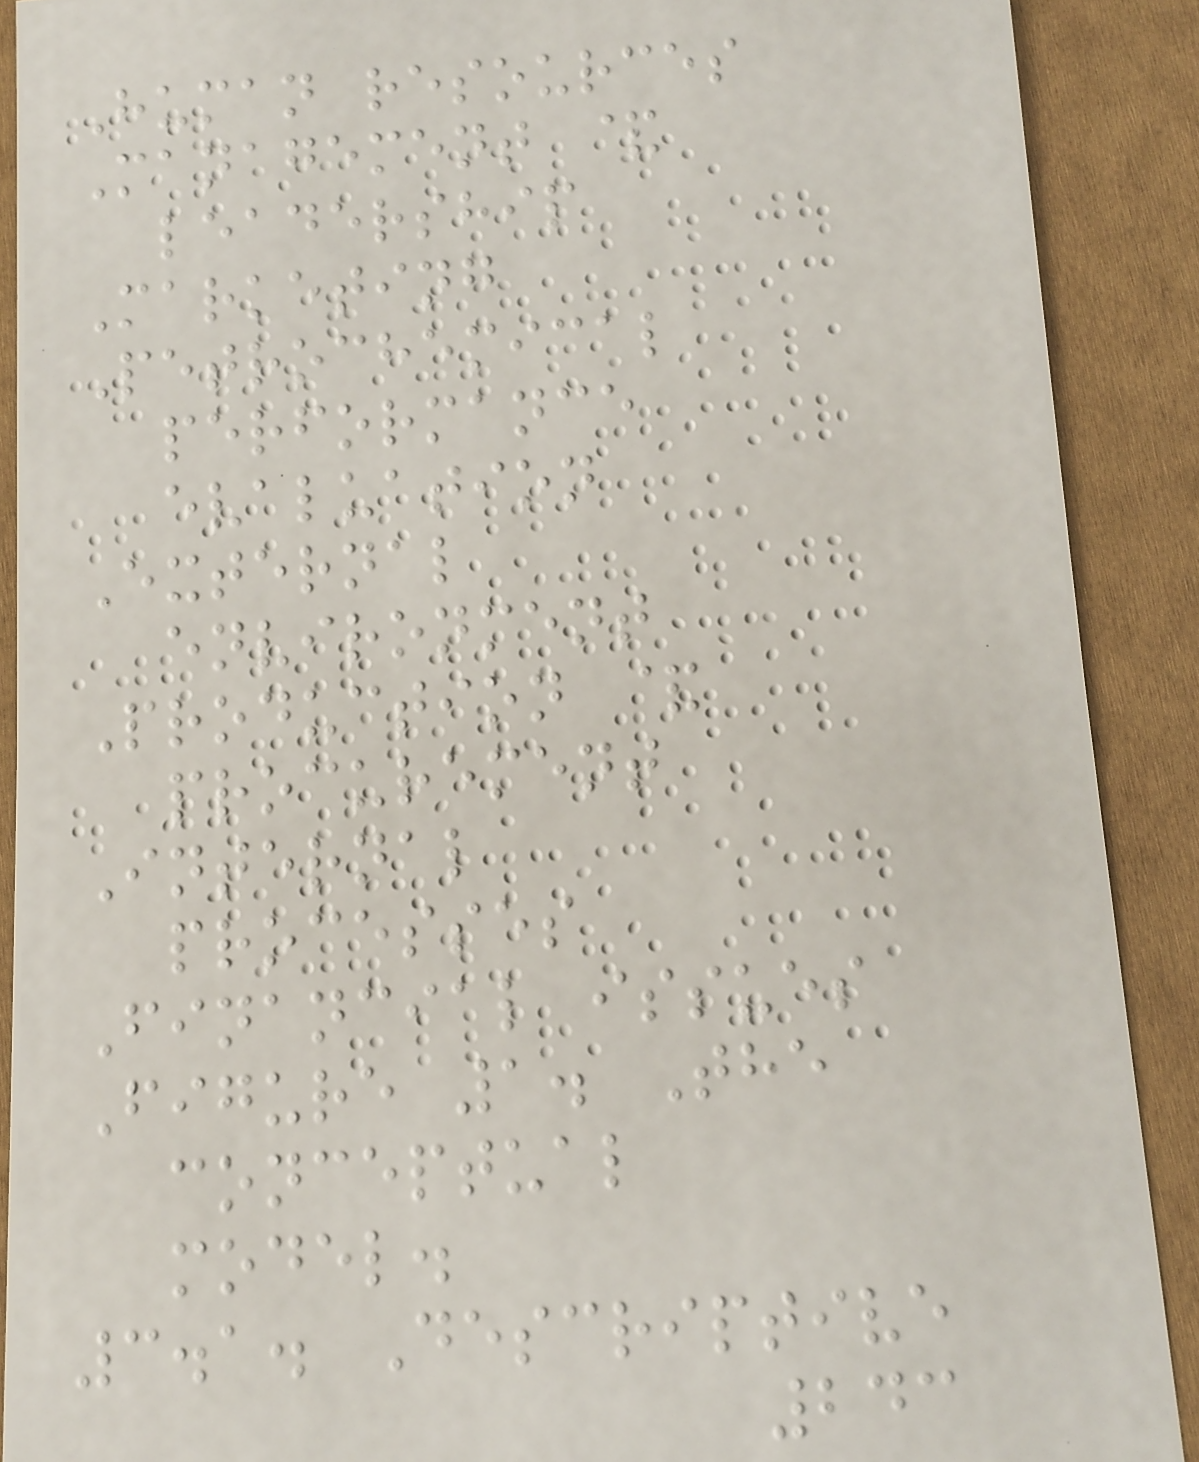Human resources
Management &
leadership
Marketing
Petrochemical
performance
evaluation
External
environment
Production &
procurement
Internal
processes
Financial issues
Figure 1. The
conceptual
model.
3.1. Descriptive
243
